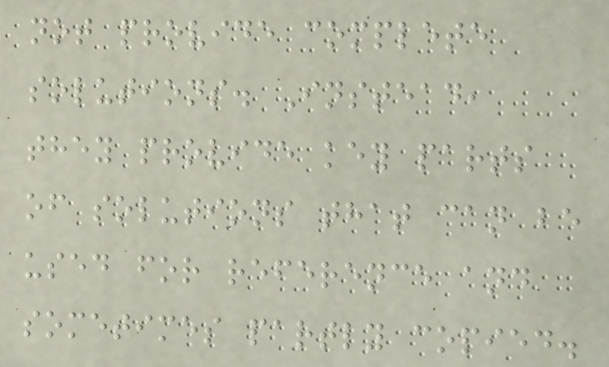not provide complete
solutions. Instead,
they provide key parts
of solutions that can be
used for reference and
sometimes partly copied.
